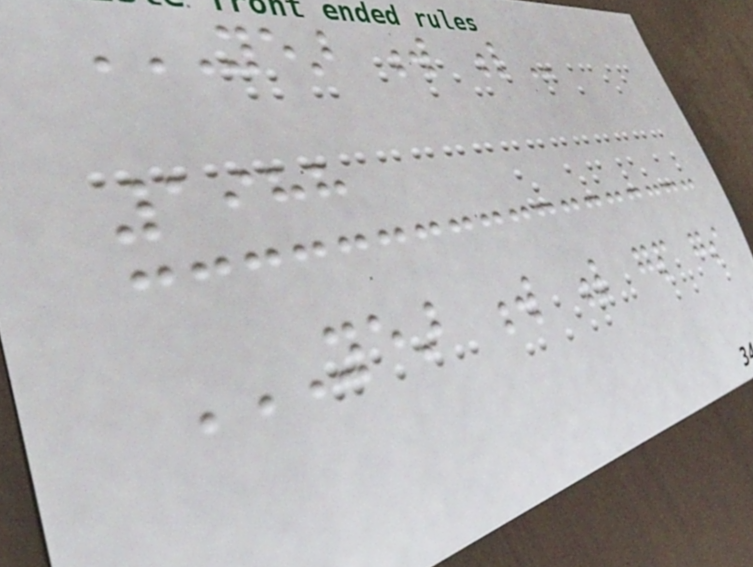YEAR W L
1988
YEAR W L GP GS
